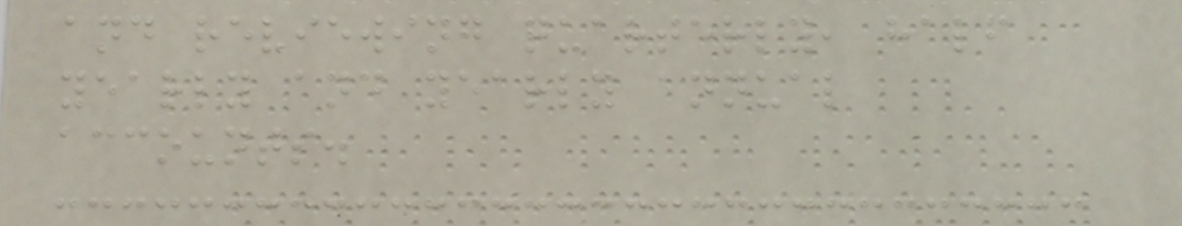and reviewing quarterly, half
yearly and yearly annual
accounts.
